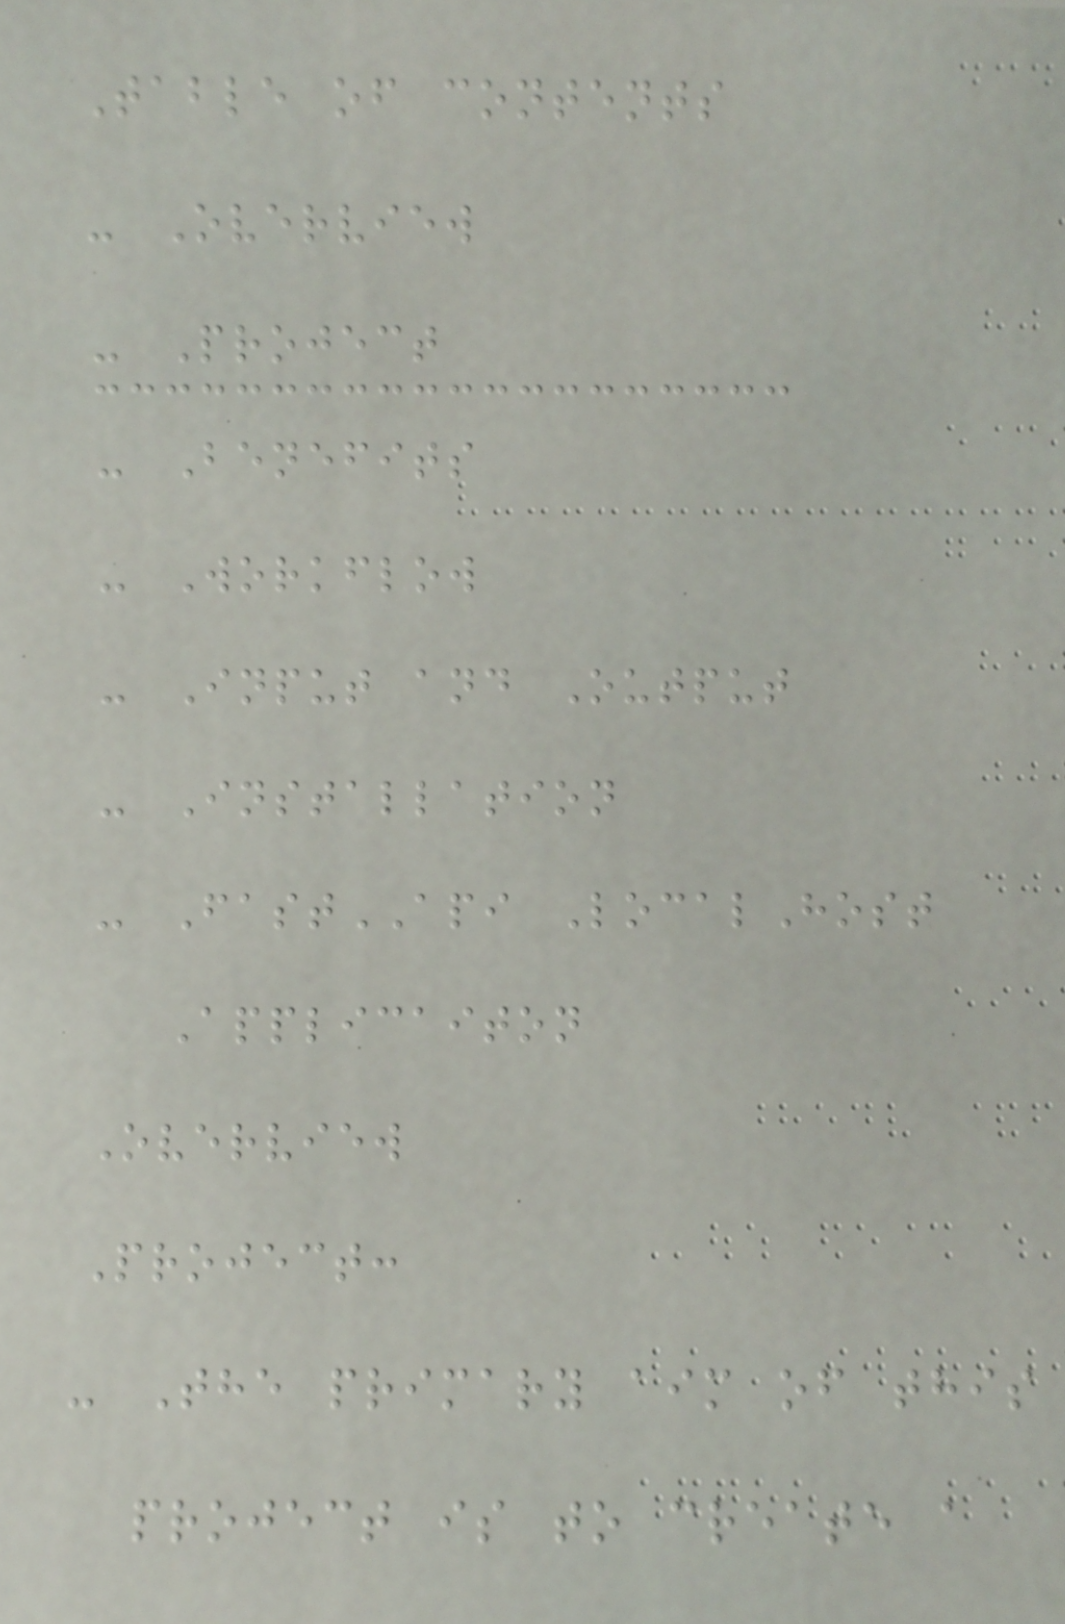Table of contents
- Overview
- Project
- Benefits
- Workflow
- Input and Output
- Installation
- FastAPI LocalHost
Applicaiton
Overview
Project:
- The primary aim of this
project is to create a
